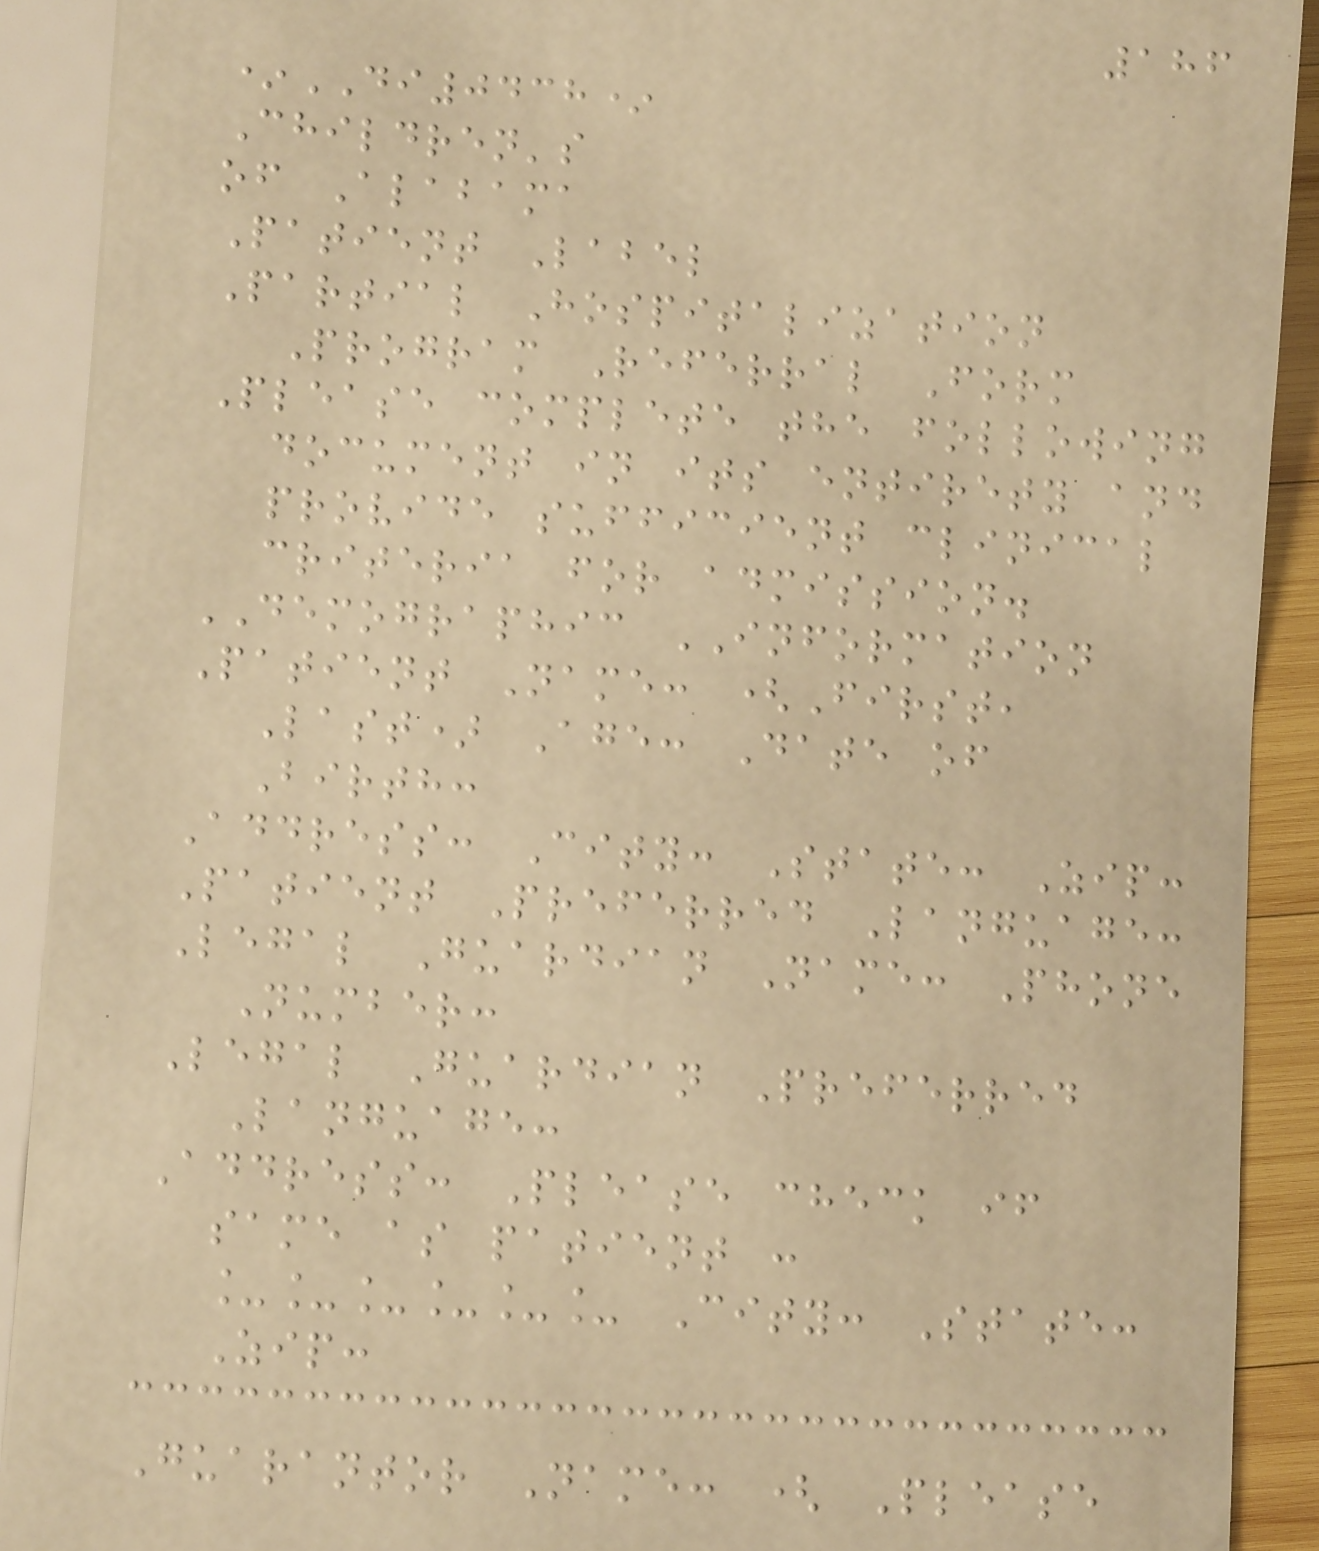186
*DI0438*
Children's
of Alabama
Patient Label
Partial Hospitalization
Program Referral Form
Please complete the following
document in its entirety and
provide sufficient clinical
criteria for admission.
DEMOGRAPHIC INFORMATION
Patient Name: (First,
Last) Age: Date of
Birth:
Address: City: State: Zip:
Patient Preferred Language:
Legal Guardian Name: Phone
Number:
Legal Guardian Preferred
Language:
Address: Please check if
same as patient :
______ City: State:
Zip:
Guarantor Name: ( Please
